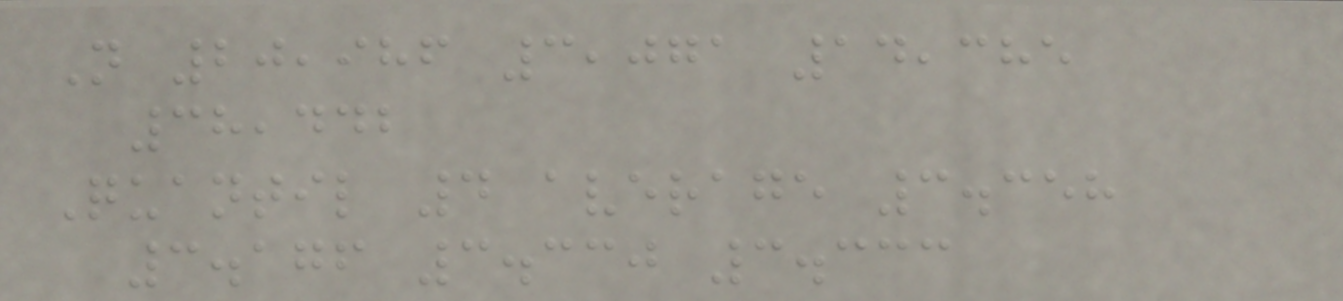N 20,986 3,071 14,385
38,442
Quantil 4 average 3.358
3.176 3.330 3.333
